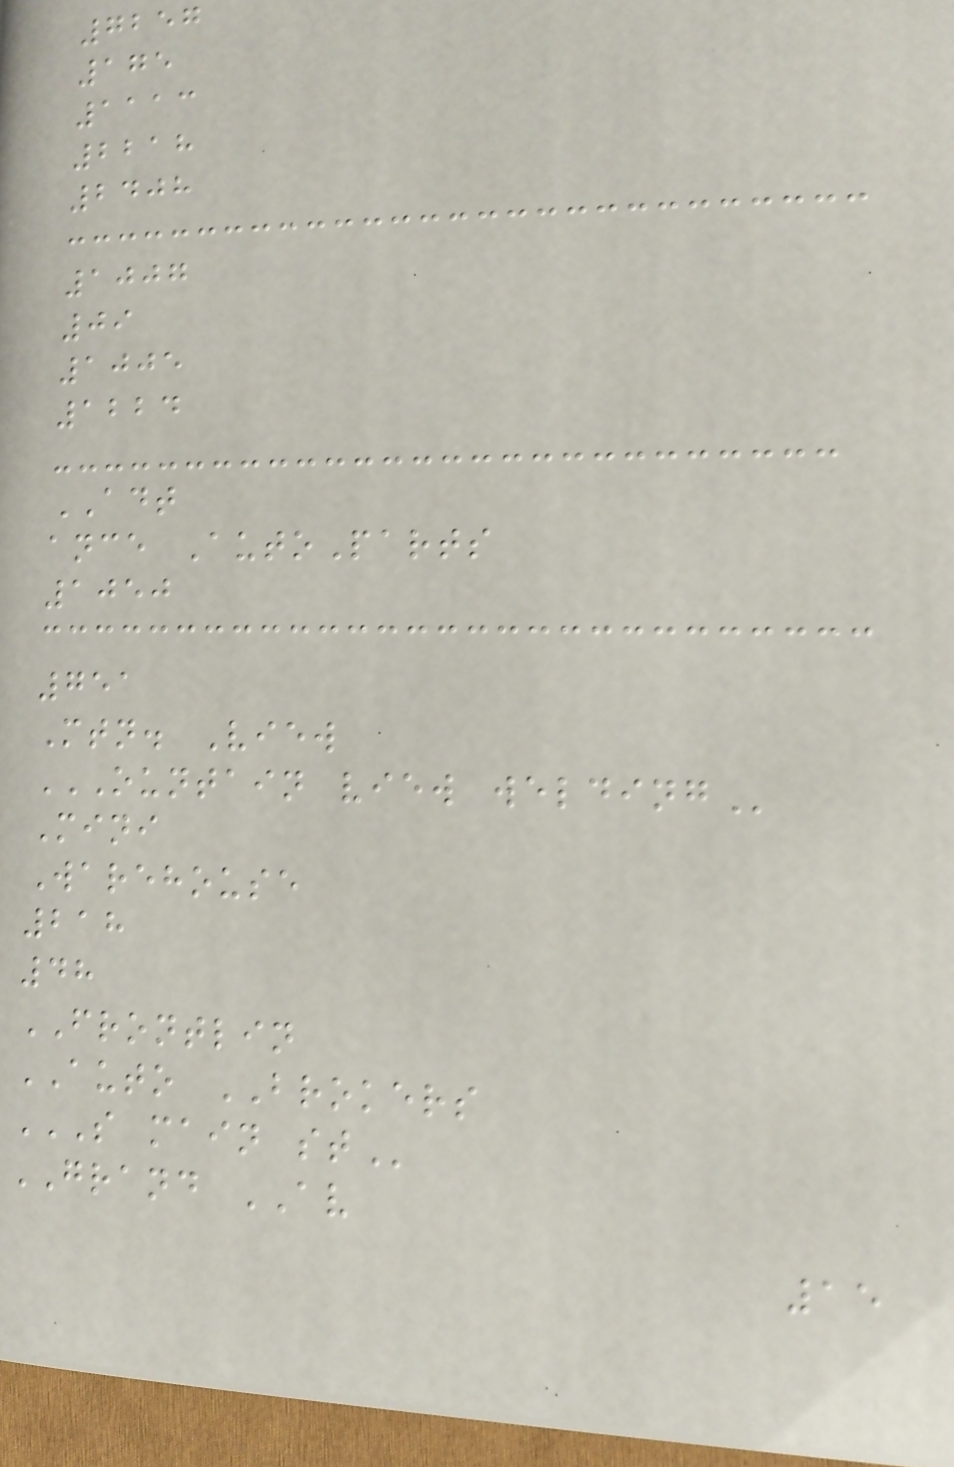7257
175
1113
2218
2408
1007
09
1005
1224
ADT
ance AutoParts
1050
751
Mtn. View
OUNTAIN VIEW WELDING
Mini
Warehouse
218
48
FRONTLIN
AUTO BROKERS
S MAIN ST
GRAND AV
15
